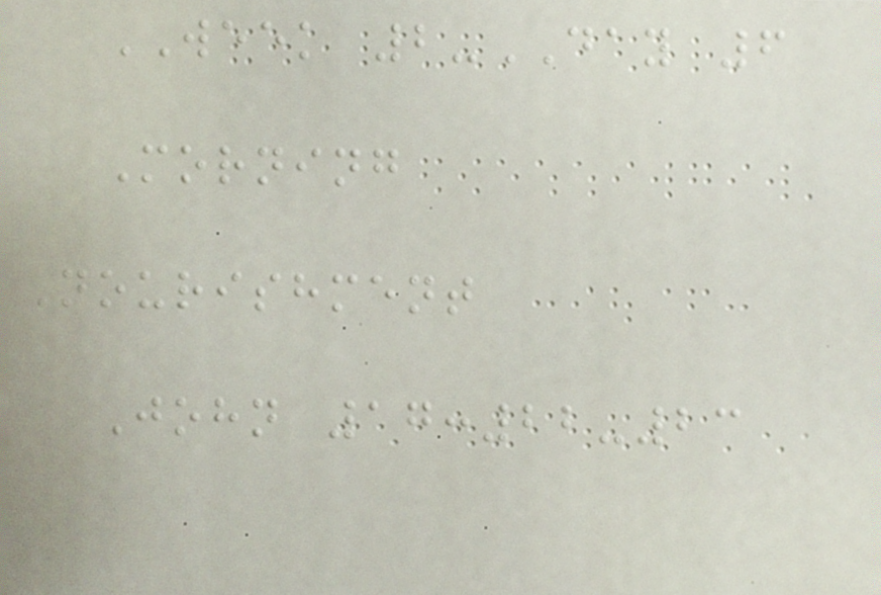WEEK 2-DAY 6
Morning
Nourishment
John 17:22-23
